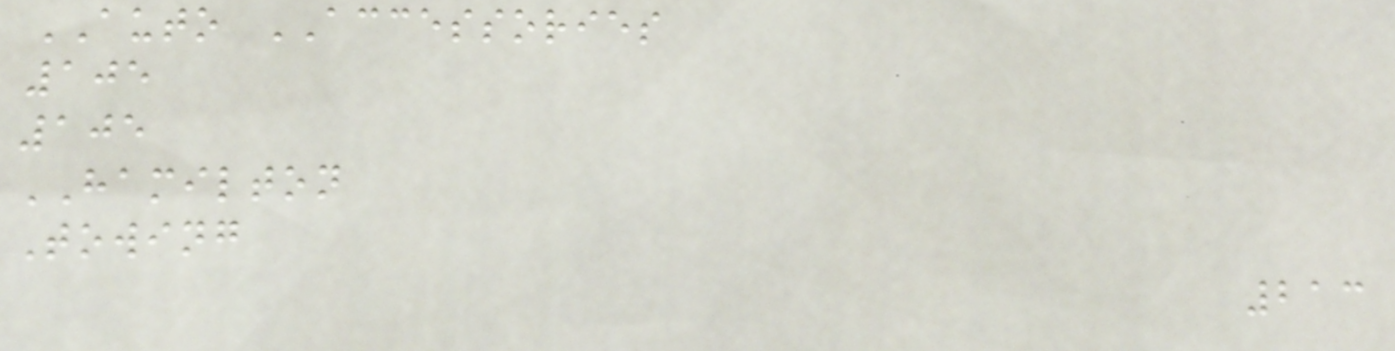AUTO ACCESSORIES
105
105
HAMILTON
Towing
213
